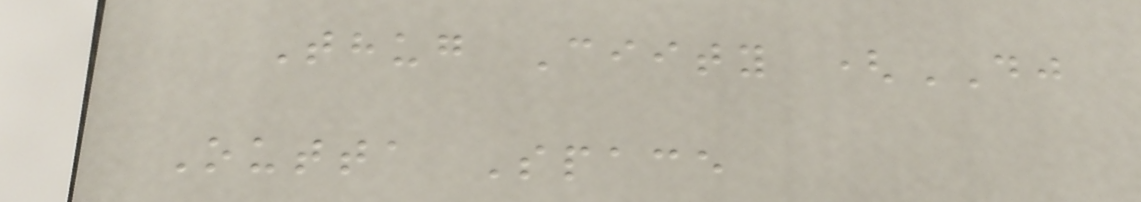Thug Ciity (DJ
Outta Space
